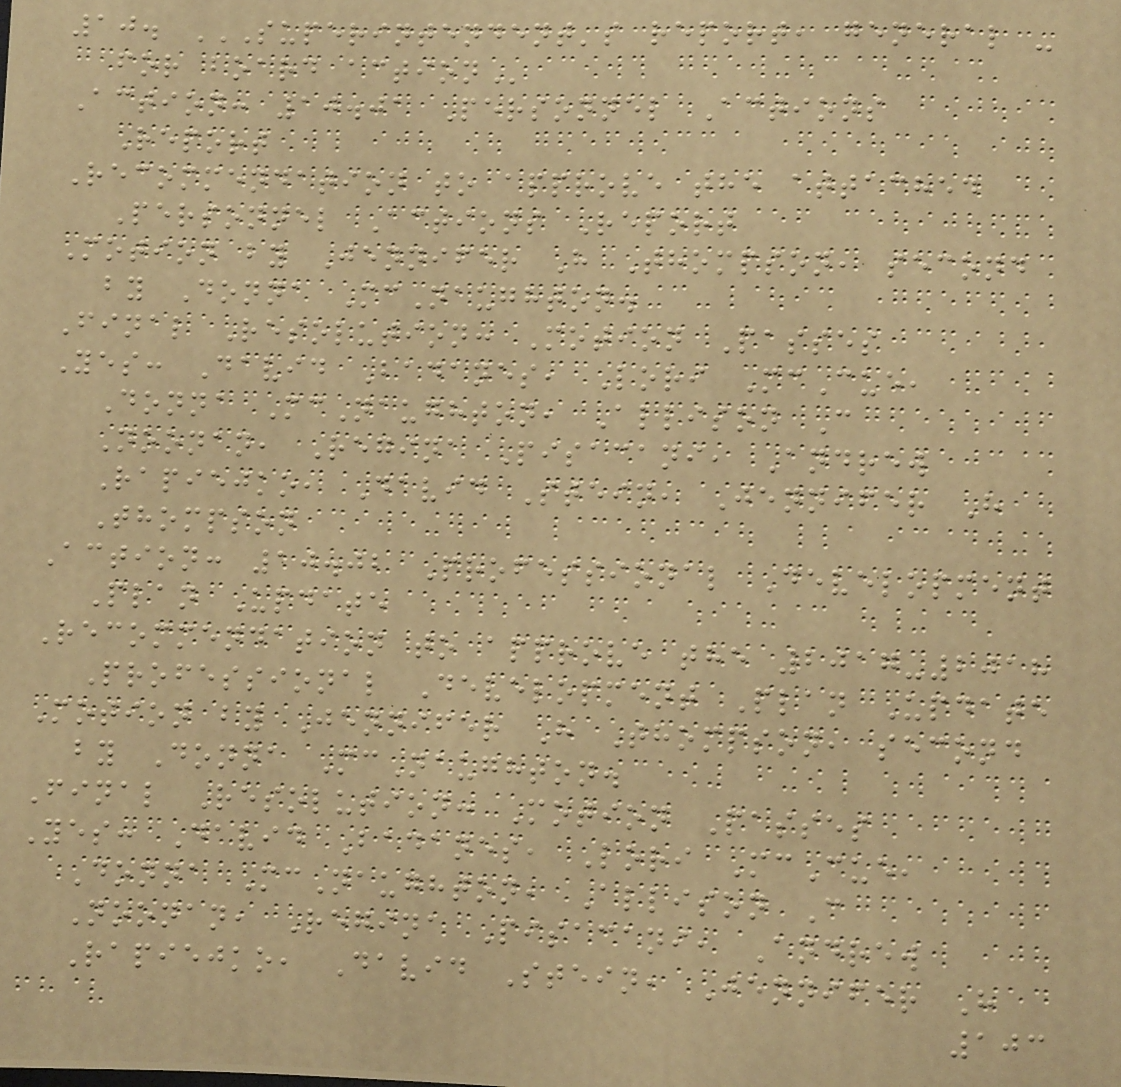10. SUPERINTENDENT'S REPORT, GENERAL -
FOR BOARD ACTION
Action: 10.01 Personnel Actions
Report
Recommendation to approve the attached
Personnel Actions Report
Motion by Jennifer H Thompson, second
by Donna McNaughton.
Final Resolution: Motion Passes
Yes: David Badanes, Lori McCue,
Donna McNaughton, Allison C
Noonan, Regina Pisacani, Andrew
Rapiejko, David Stein, Jennifer H
Thompson
Action: 10.02 Professional Development
Plan Update
Recommendation to approve the 2017-2018
Professional Development Plan Update
Motion by Jennifer H Thompson, second
by Donna McNaughton.
Final Resolution: Motion Passes
Yes: David Badanes, Lori McCue,
Donna McNaughton, Allison C
Noonan, Regina Pisacani, Andrew
Rapiejko, David Stein, Jennifer H
103
